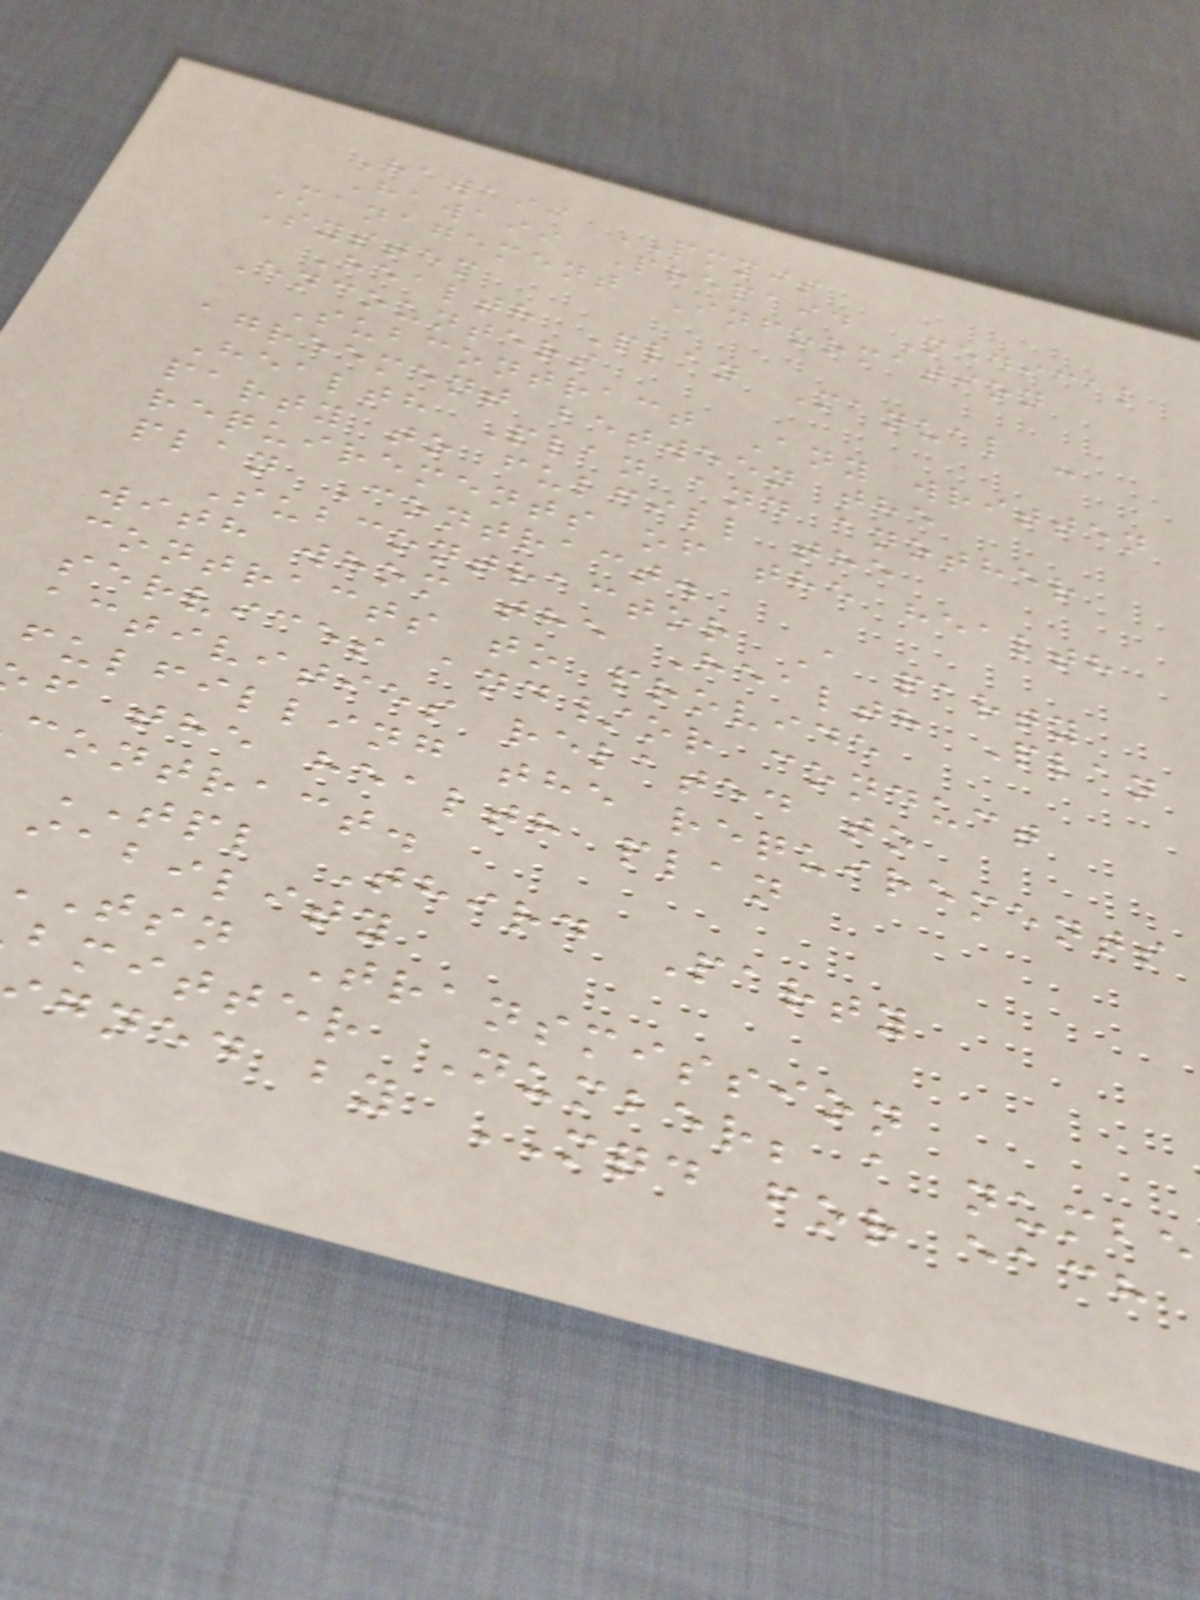Hawaii PMMIS
Hawaii Prepaid Medical
Management Information
System
Health Plan Manual -
Encounters
Subcontract Any written
agreement between the
Health Plan and another
party to fulfill the
requirements of the health
plan Contract.
Subcontractor A party
with whom the Health Plan
contracts to provide
services and/or conduct
activities related to
fulfilling the requirements
f the health plan
contract.
TPL Third Party
iability
tsn Transmission
bmitter Number; a numbe
gned by MQD for each
